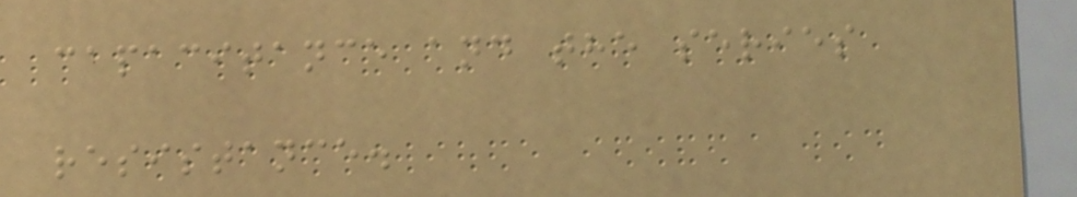capacitance and the series
resistance.
